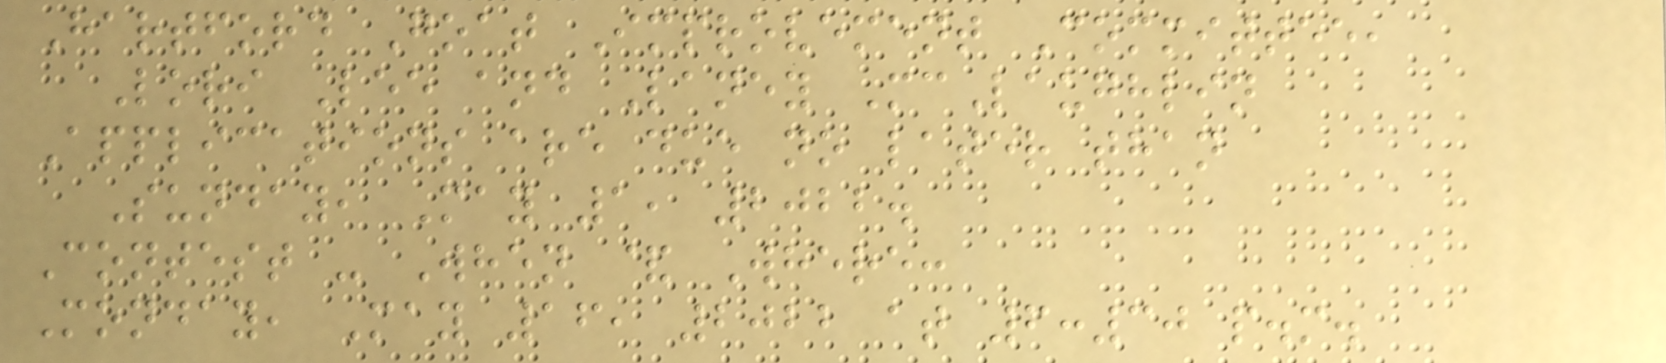Hartford Goat Improvement Committee,
Lori Lee and Laney McLaughlin
Applications are due no later than
Sunday, May 1, 2022.
Contest - When & Where:
Monday, May 16, 2022 at 6:30 p.m.
